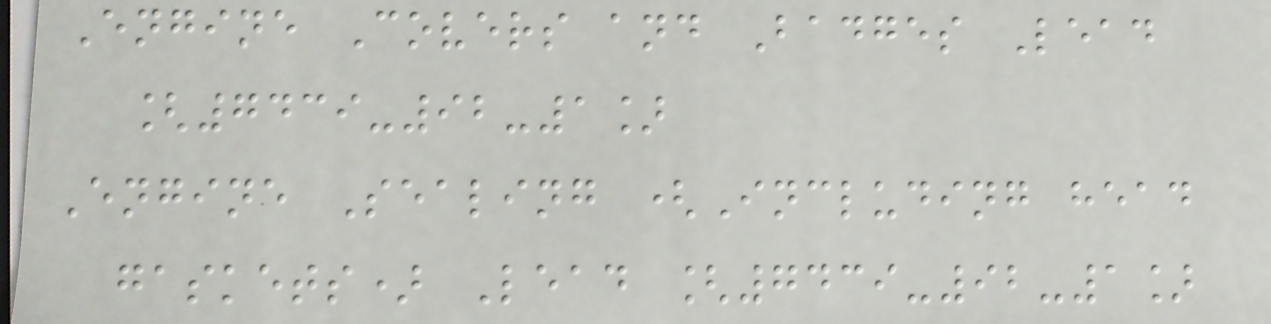Engine Covers and Badges Lead
[7439-92-1]
Engine Sealing (Including head
gaskets) Lead [7439-92-1]
